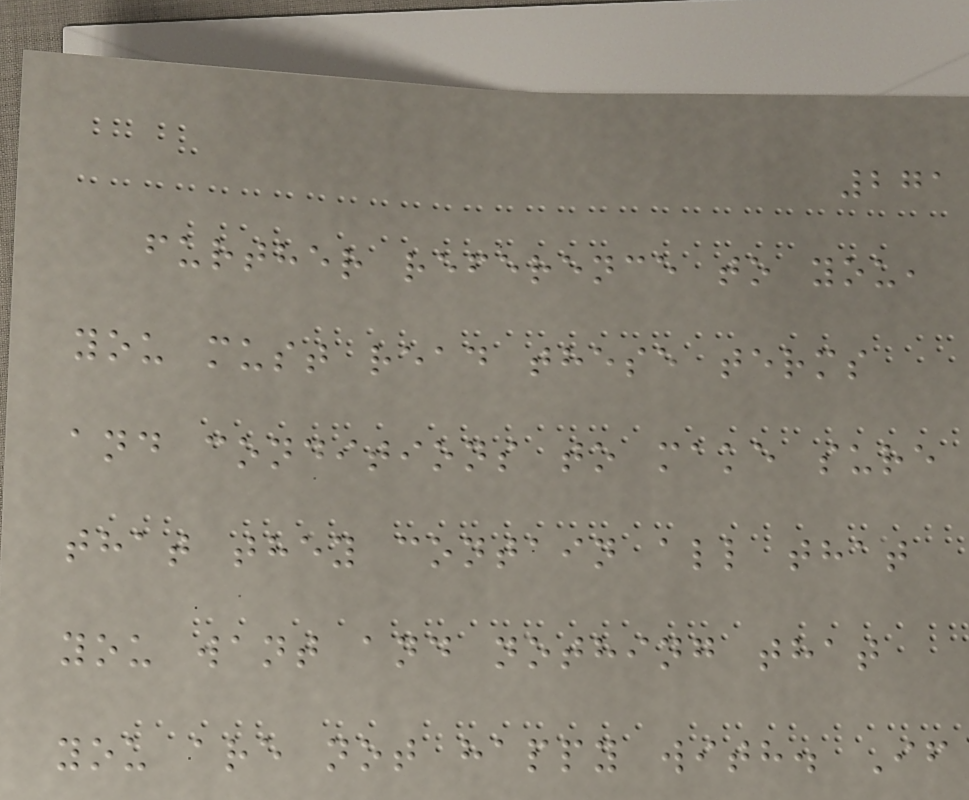271
further reference to you,
you must read these terms
and conditions to make sure
that they contain all that
you want and nothing that
you are not happy with. If
